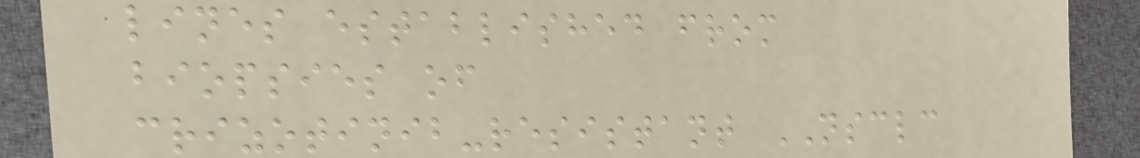lines established from
biopsies of
crizotinib-resistant NSCLC
